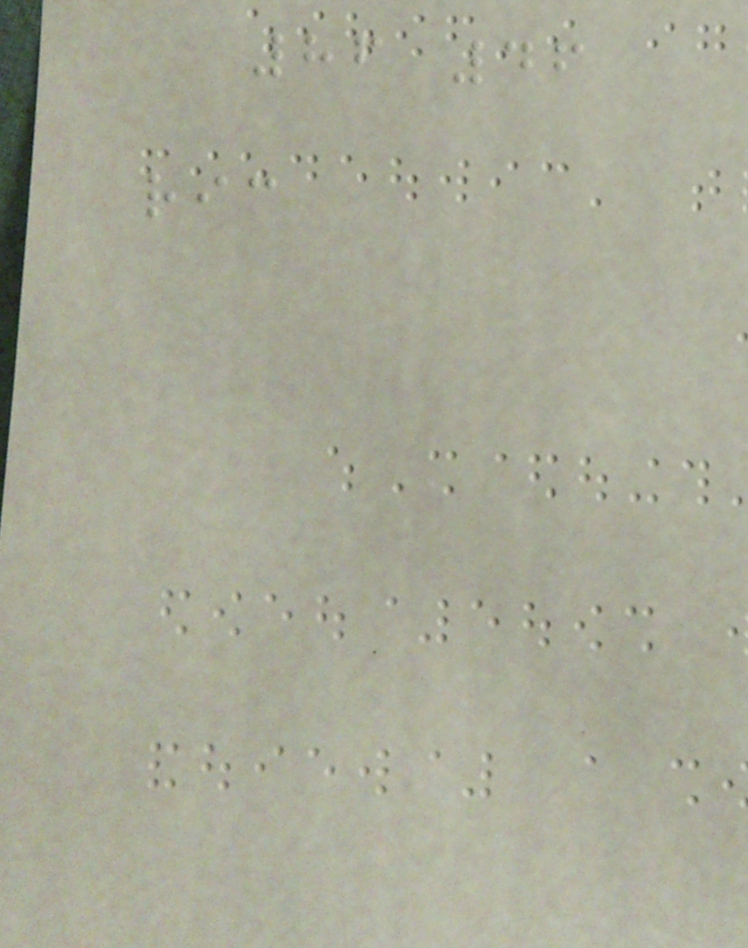86 46
ric
